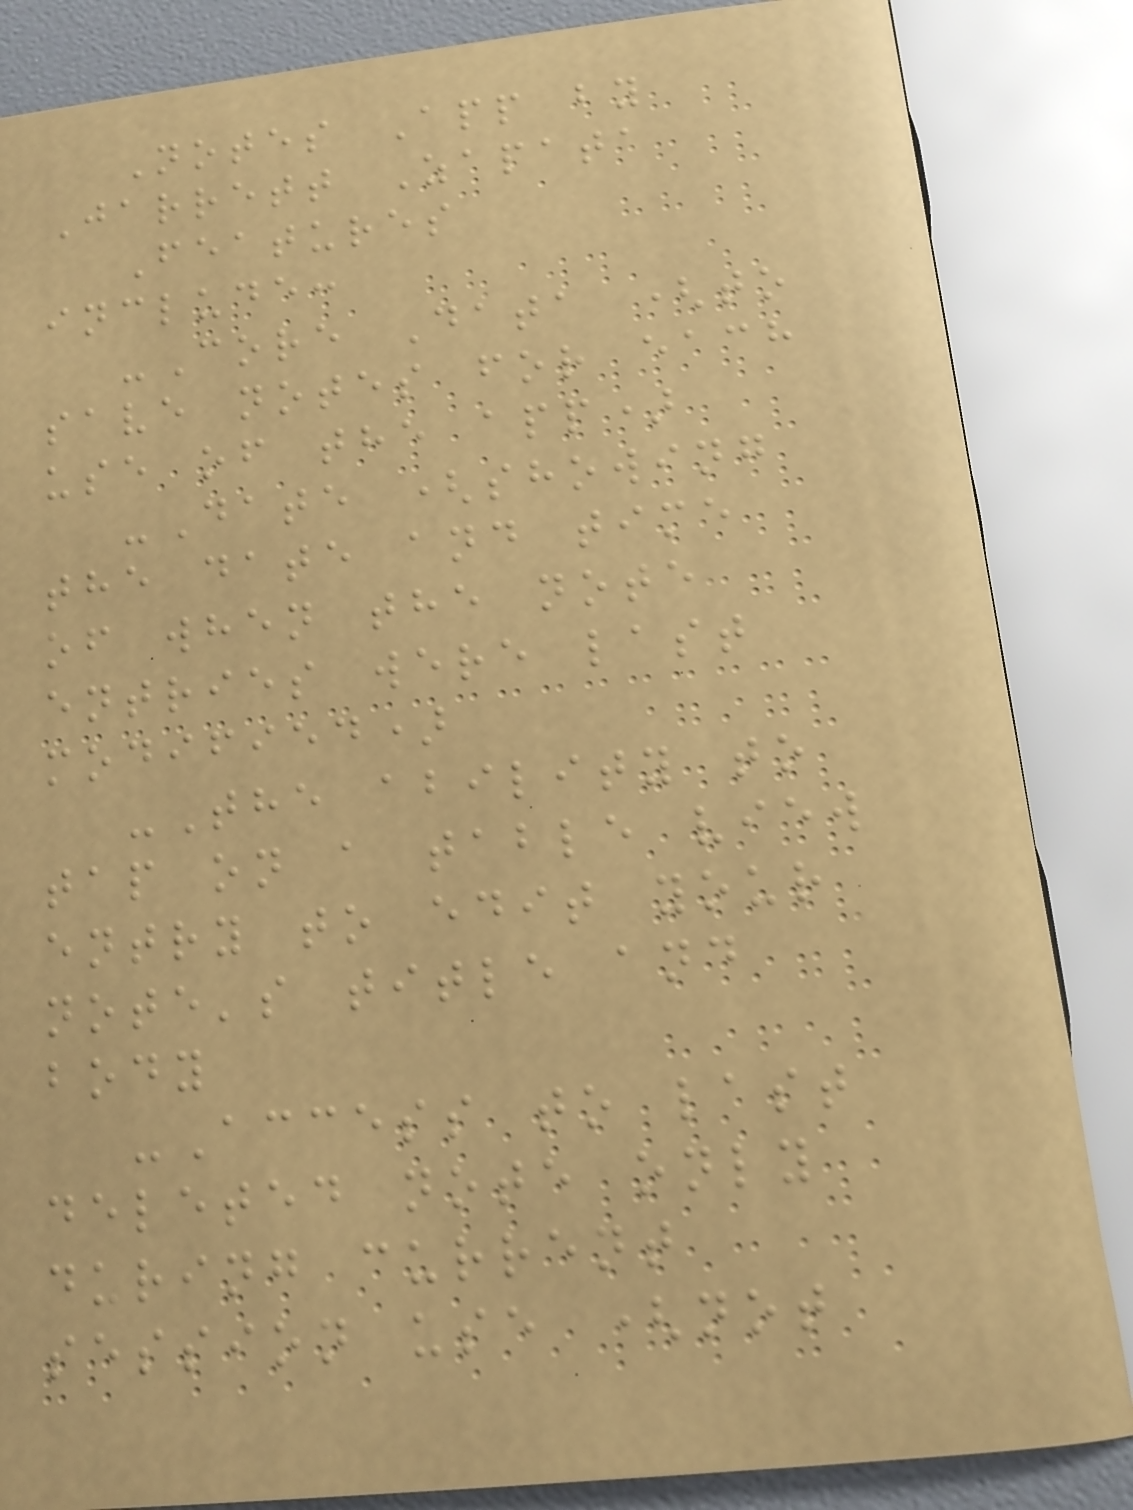Notes App by
Jarrett Zapata
Features
include:
-Core Data (to
save notes for each
use of the app)
-Date (showing
the date and time
of when the note
entries were last
modified)
-The ability to
tap on a table view
entry to edit your
note's title and
body
-Access to last
deleted note only
during current
session use (not
